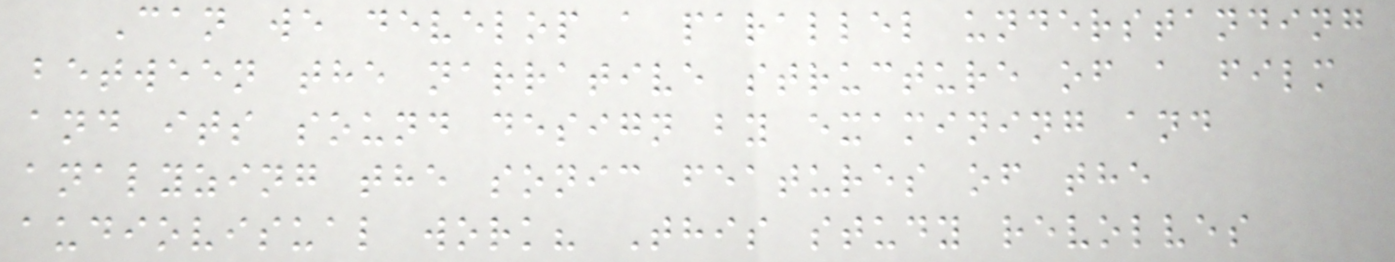Can we develop a parallel understanding
between the narrative structure of a film
and its sound design by examining and
analyzing the sonic features of the
audiovisual work? This study revolves
